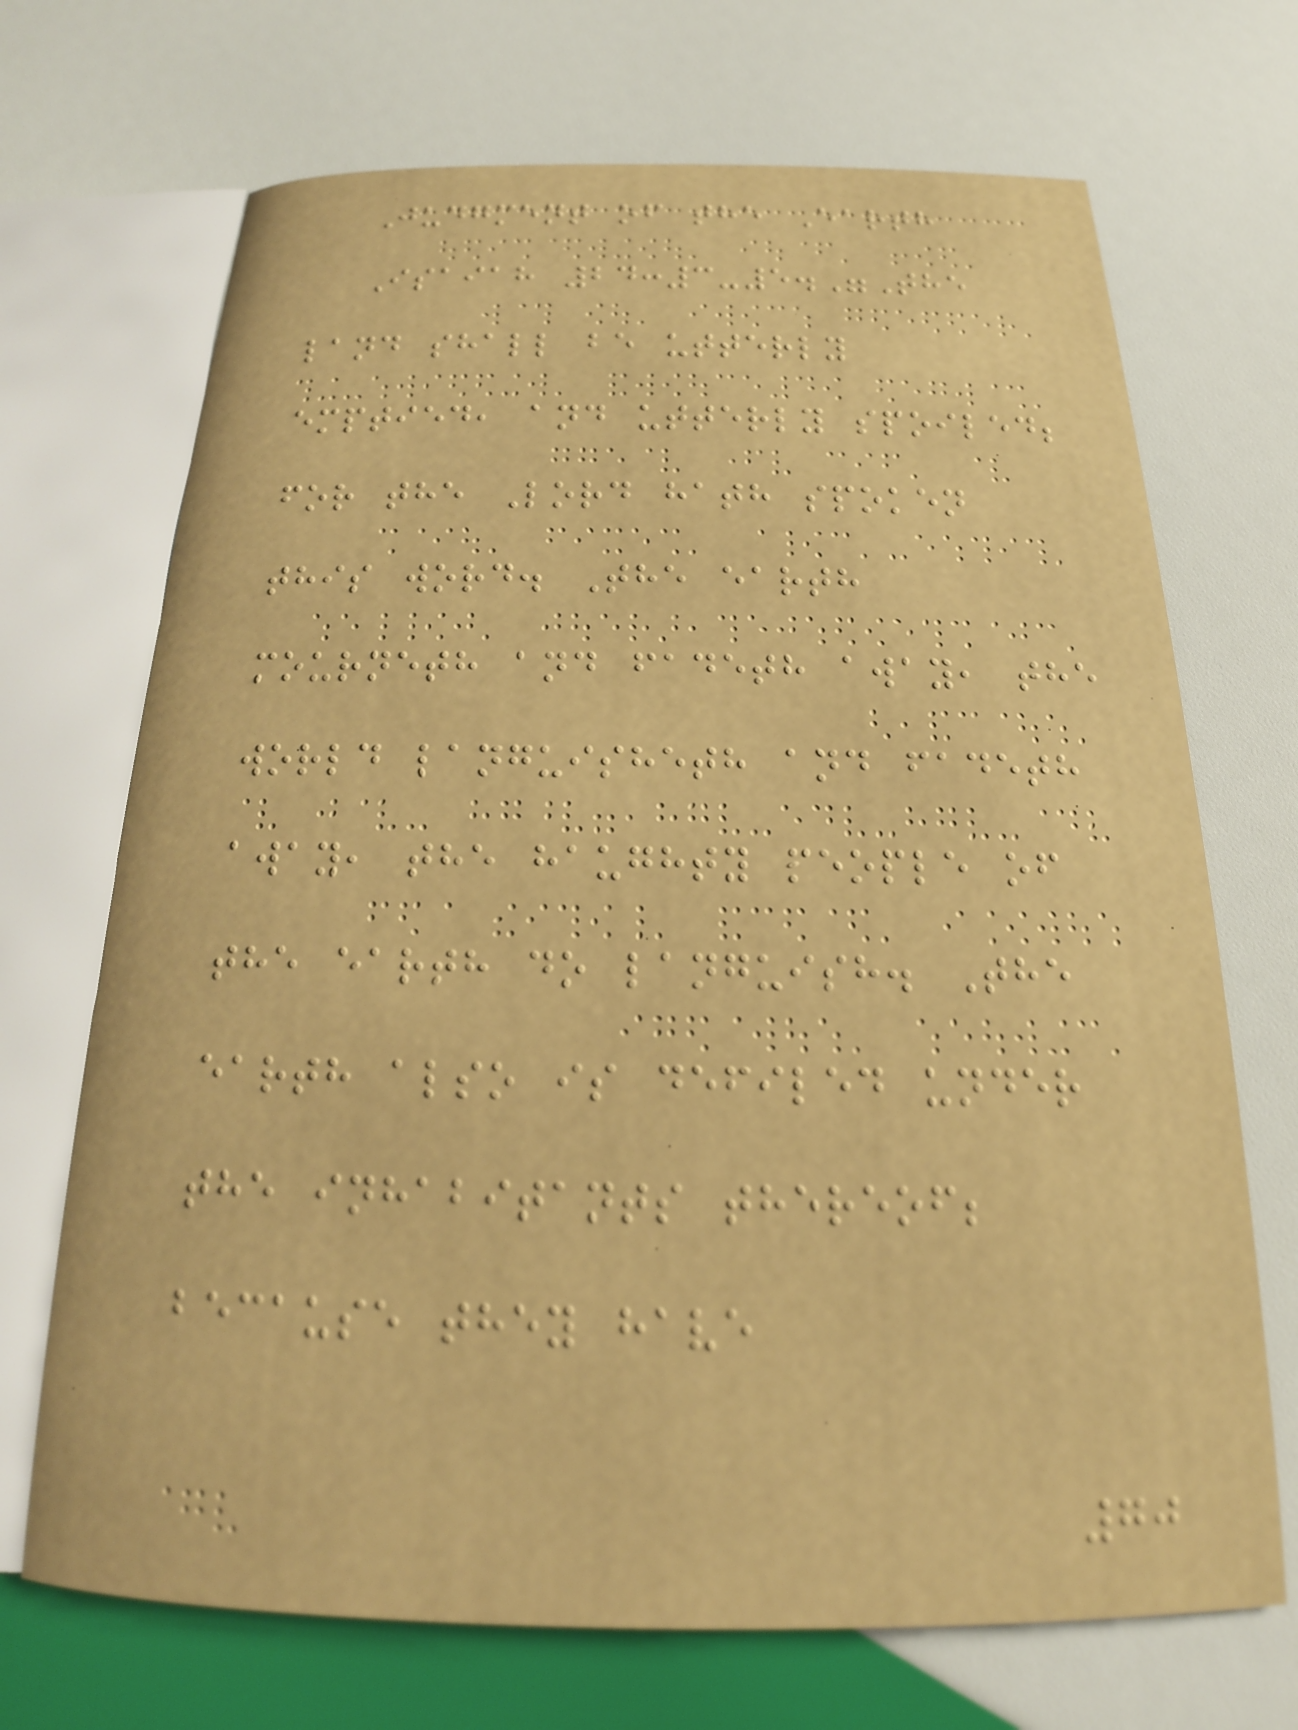Judgment of the Earth
Isaiah 24:3-5."The
land shall be utterly
emptied, and utterly spoiled;
for the Lord hath spoken
this word. The earth
mourneth and fadeth away, the
world languisheth and fadeth
away, the haughty people of
the earth do languish. The
earth also is defiled under
the inhabitants thereof;
because they have
70
